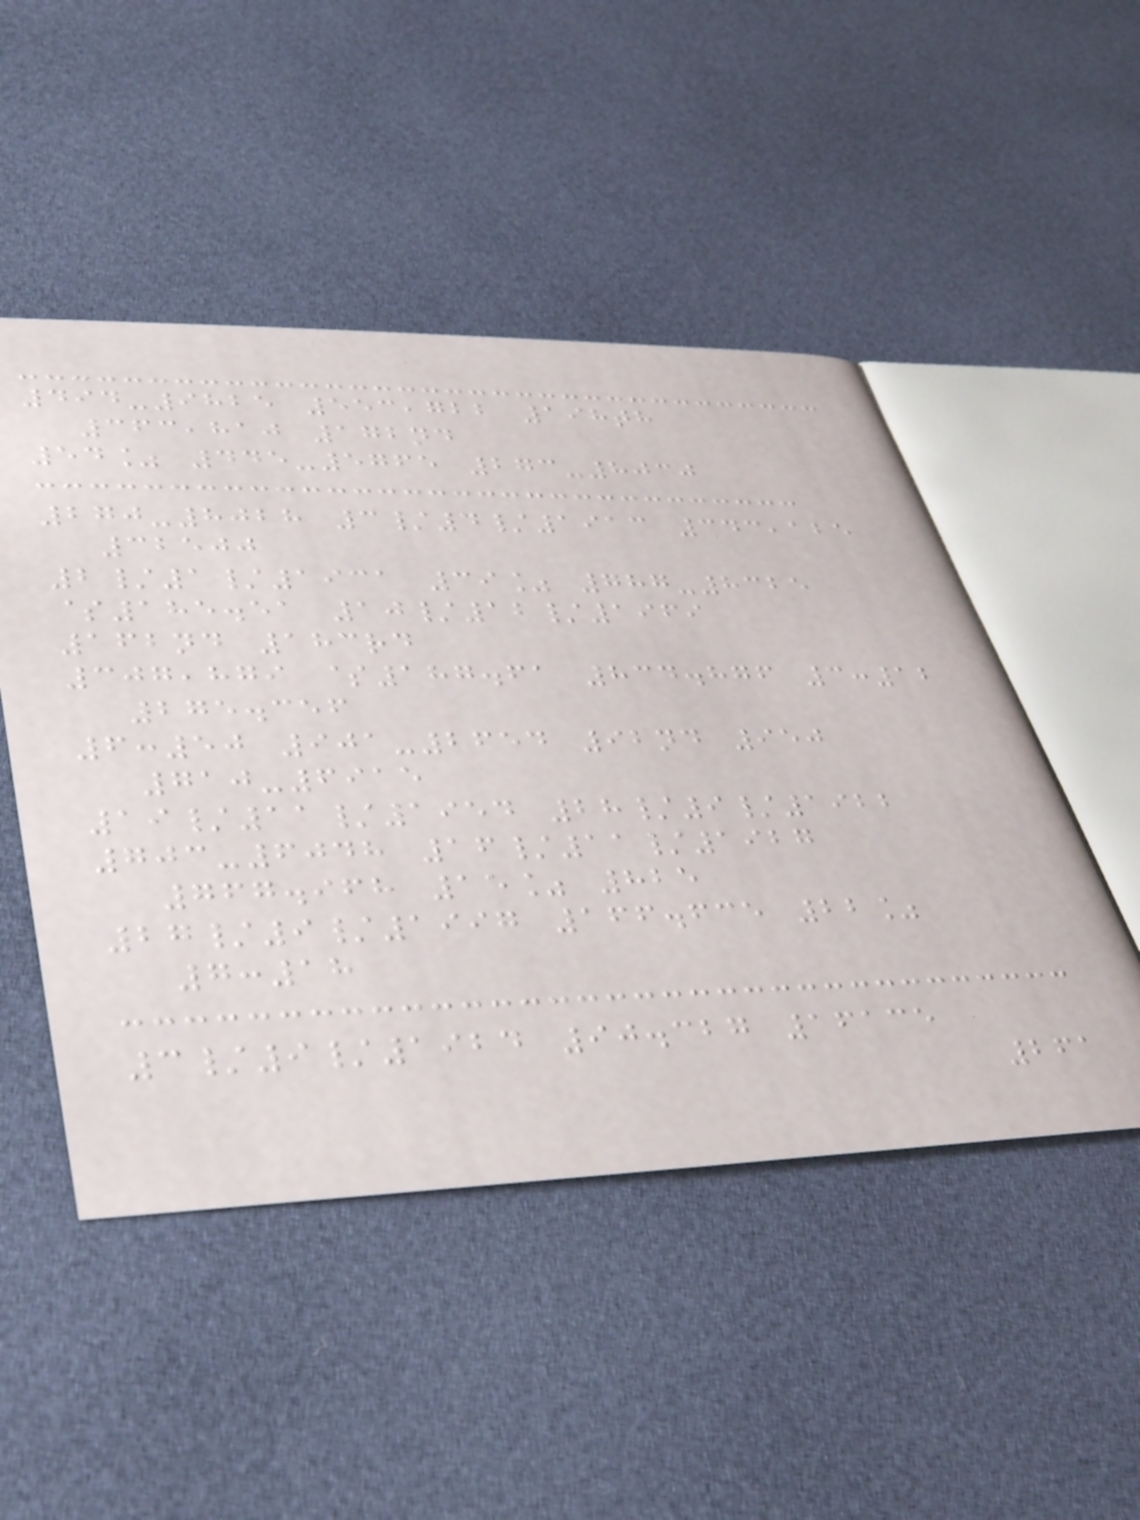494-9825 553,722 198th
363,810 172nd
54% 445-5765 273-8030
270-8028 3/4/1913 343,125
32500
2/1/1931 39% 787-8325
$185.51 10/12/1969
162nd 183rd
307,879 $187.61 834.876 3:12
275.356
6:50 901-2654 92nd 950
710-6915
19/11/1954 28/9/1922
703-6048 16/11/1927
767.968 15% 825
27/9/1997 166.635 22%
7:18
3/9/1924 90.327 16135
261
